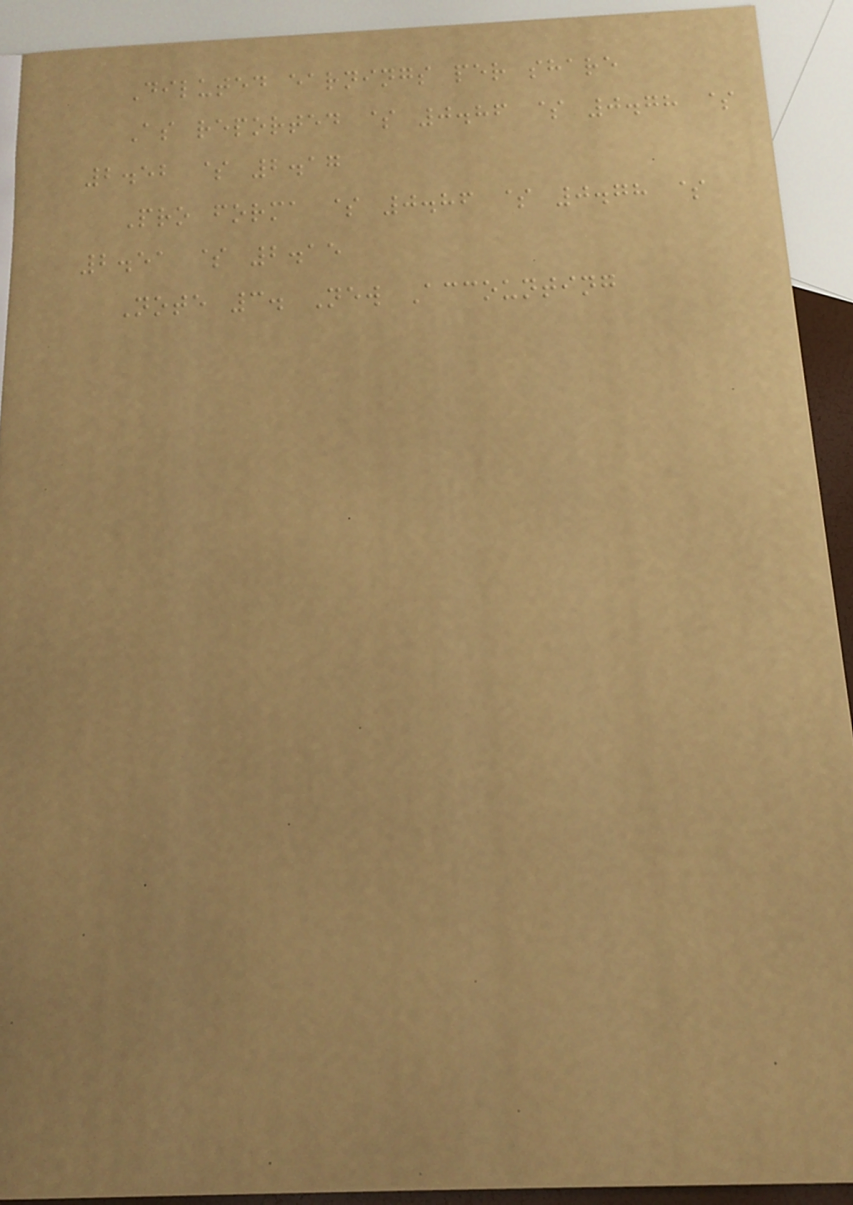Diluted earnings per share
As reported $ 0.86 $ 0.78 $
2.52 $ 2.17
Pro forma $ 0.86 $ 0.78 $
2.51 $ 2.15
Note 3. New Accounting
